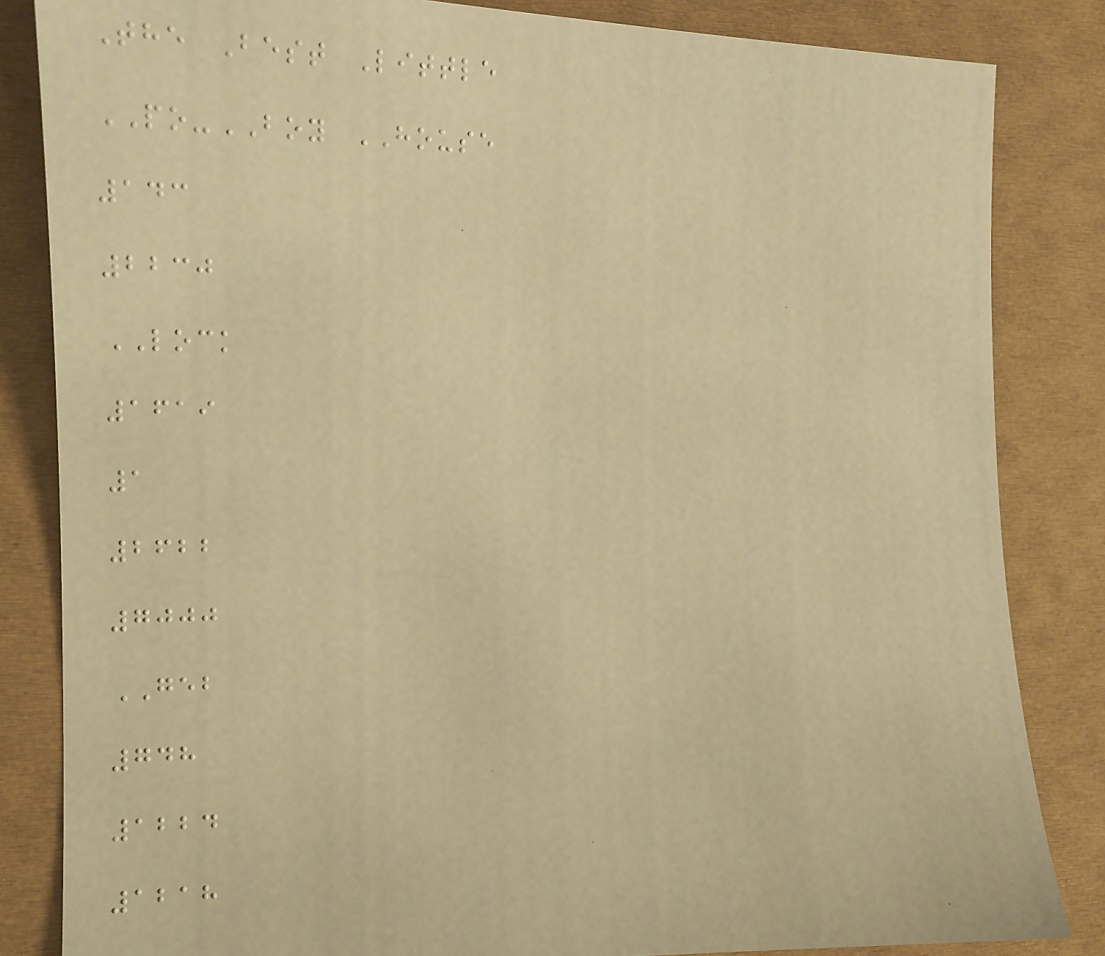The Best Little
PO-BOY HOUSE
143
2230
LOCK
1619
1
2622
7000
GEB
748
1224
1218
